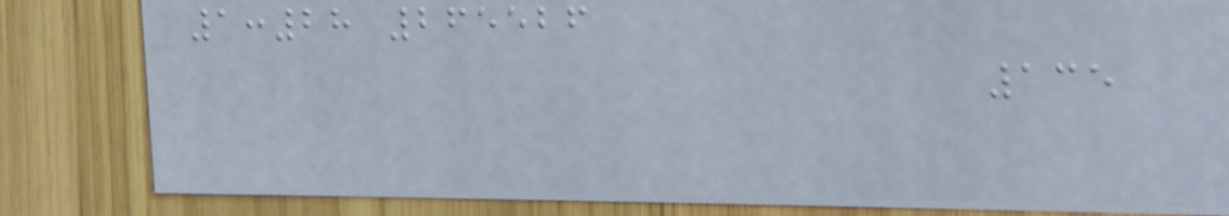1:28 265526
135
